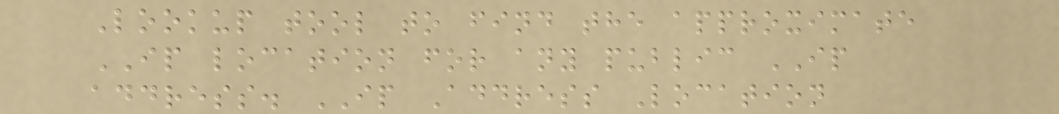Lookup tool to find the approximate
IP location for any public IP
address. IP Address Location
